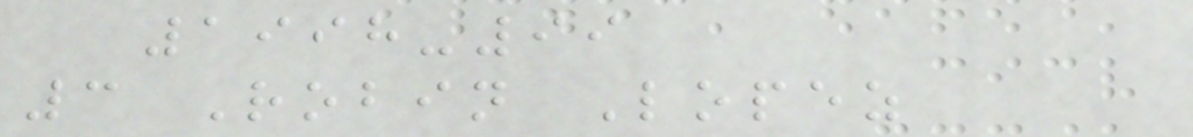1998-99
3 Robin Lopez
